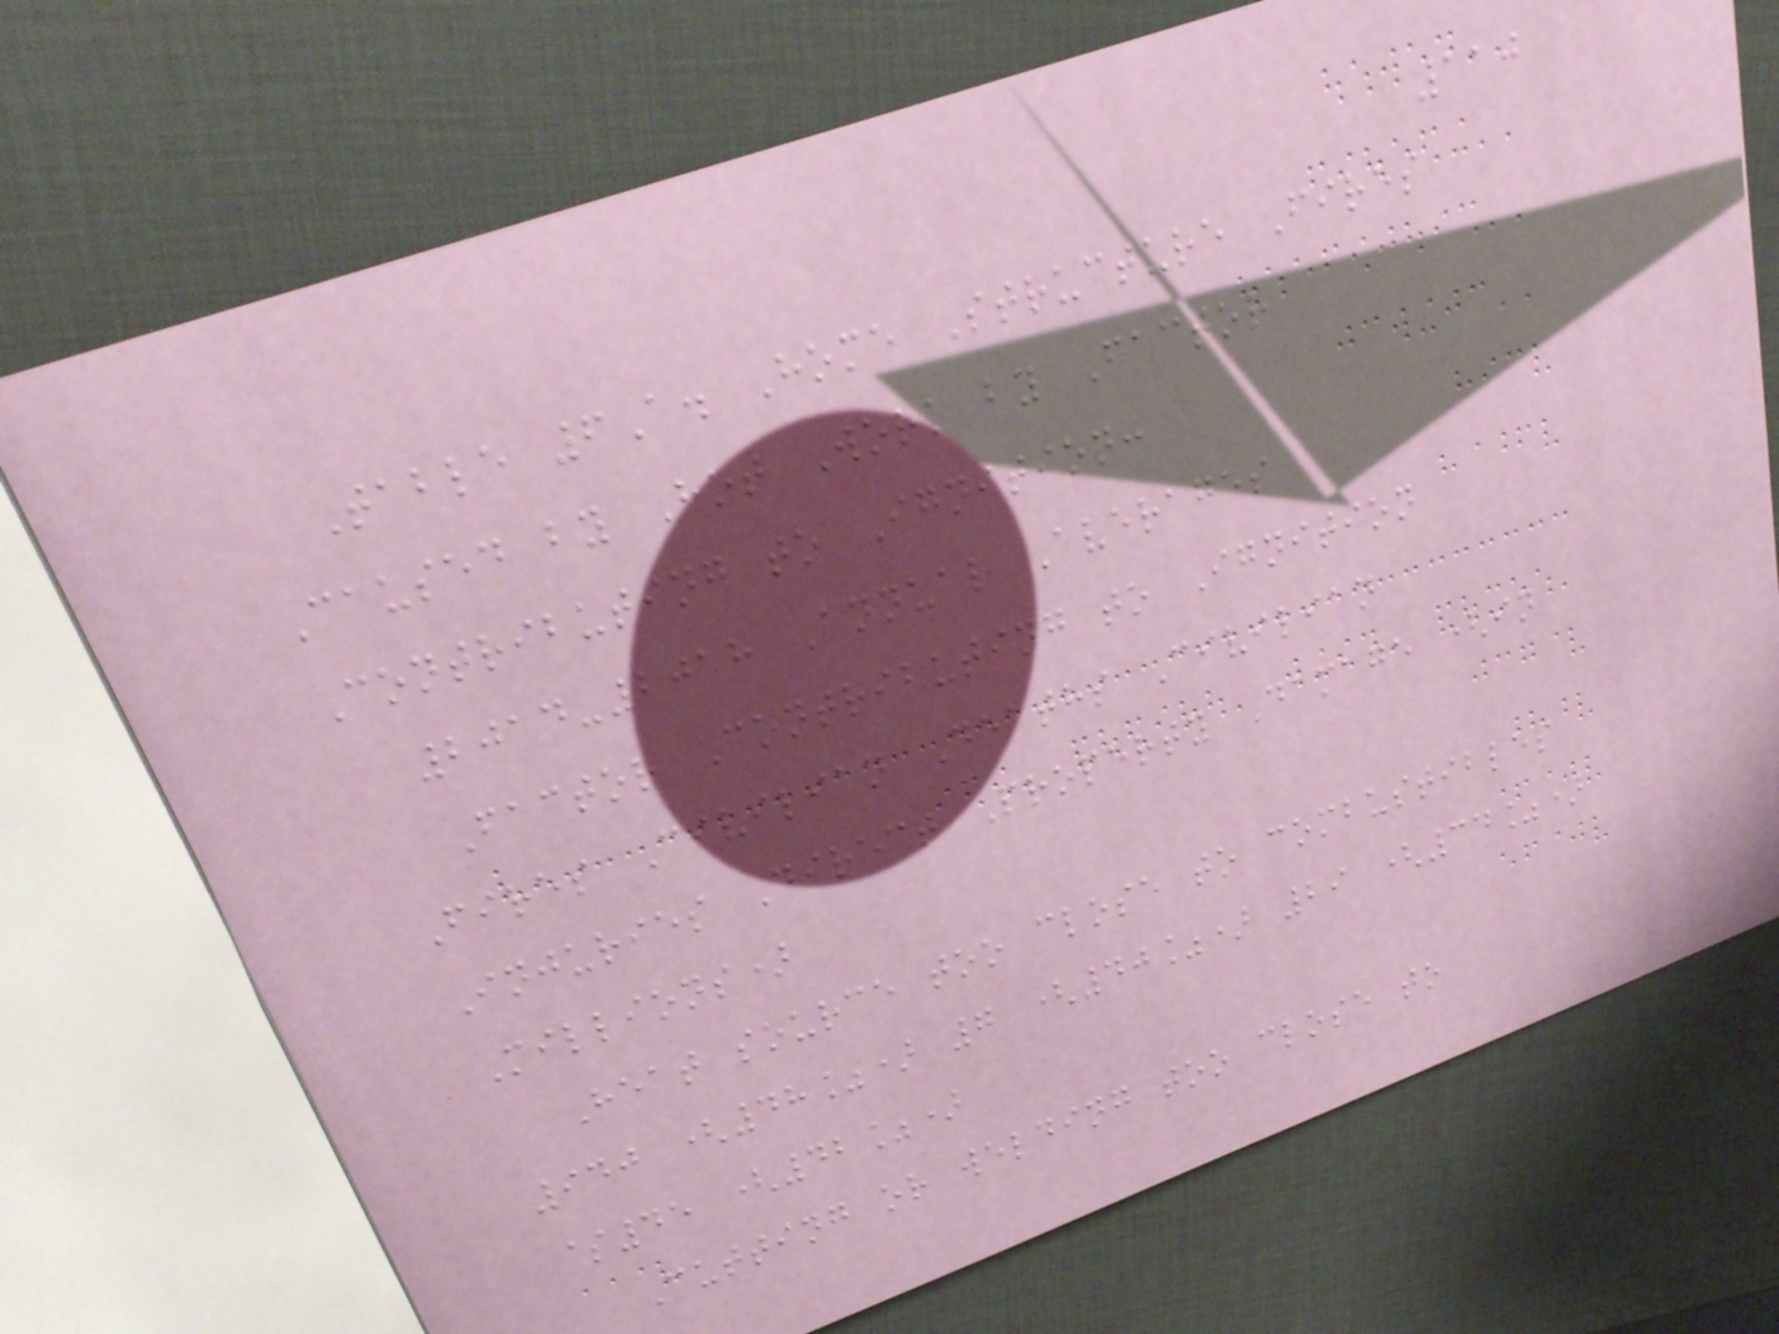110
Table 6A. Home Structure Fires
Caused by Hot Work by Factor
Contributing to Ignition:
2014-2018 Annual Averages
Factor Contributing to Ignition
Fires Civilian Deaths Civilian
Injuries Direct Property Damage (in
Millions)
Heat source too close to combustibles
940 (48%) 7 (40%) 29 (34%)
$45 (42%)
Cutting or welding too close to
